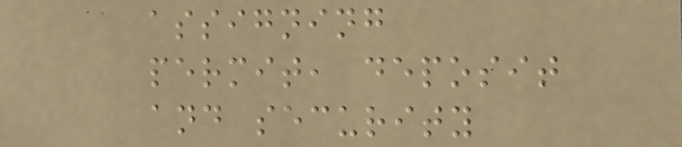assigning
permit, deposit
and security
